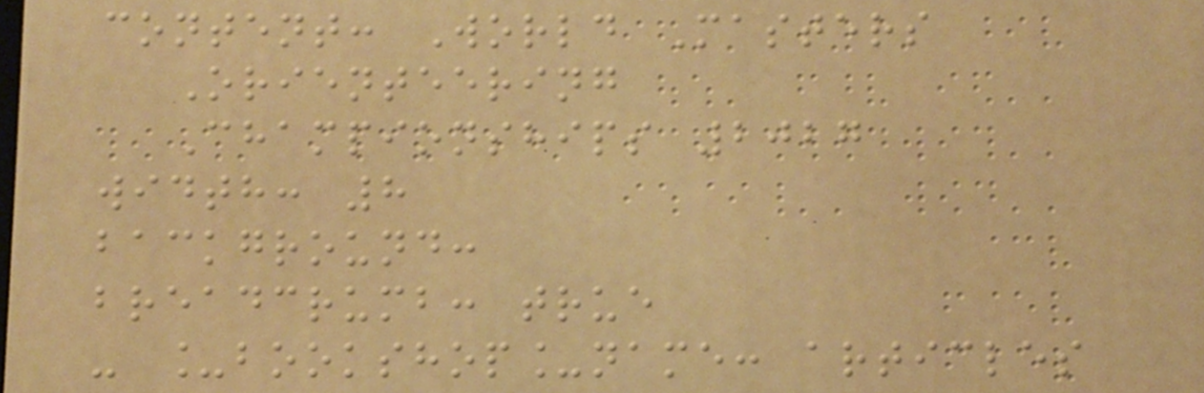content: World Masters
Orienteering
Championships 2027
width: 8
background:
breadcrumb: true
- _bookshop_name: articles
